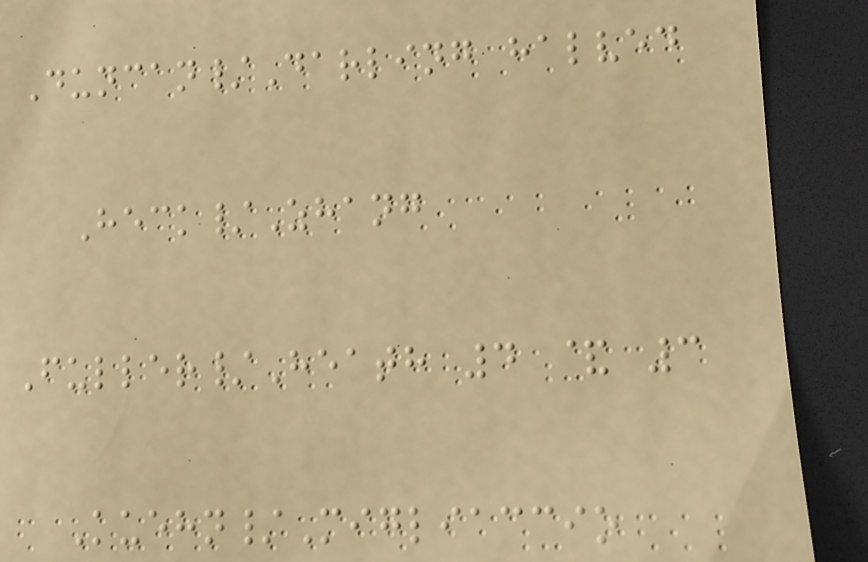Duncan/Darling halved
Heck/Zhang
Fuller/Heath 4 & 3
Kuehn/Migliaccio
